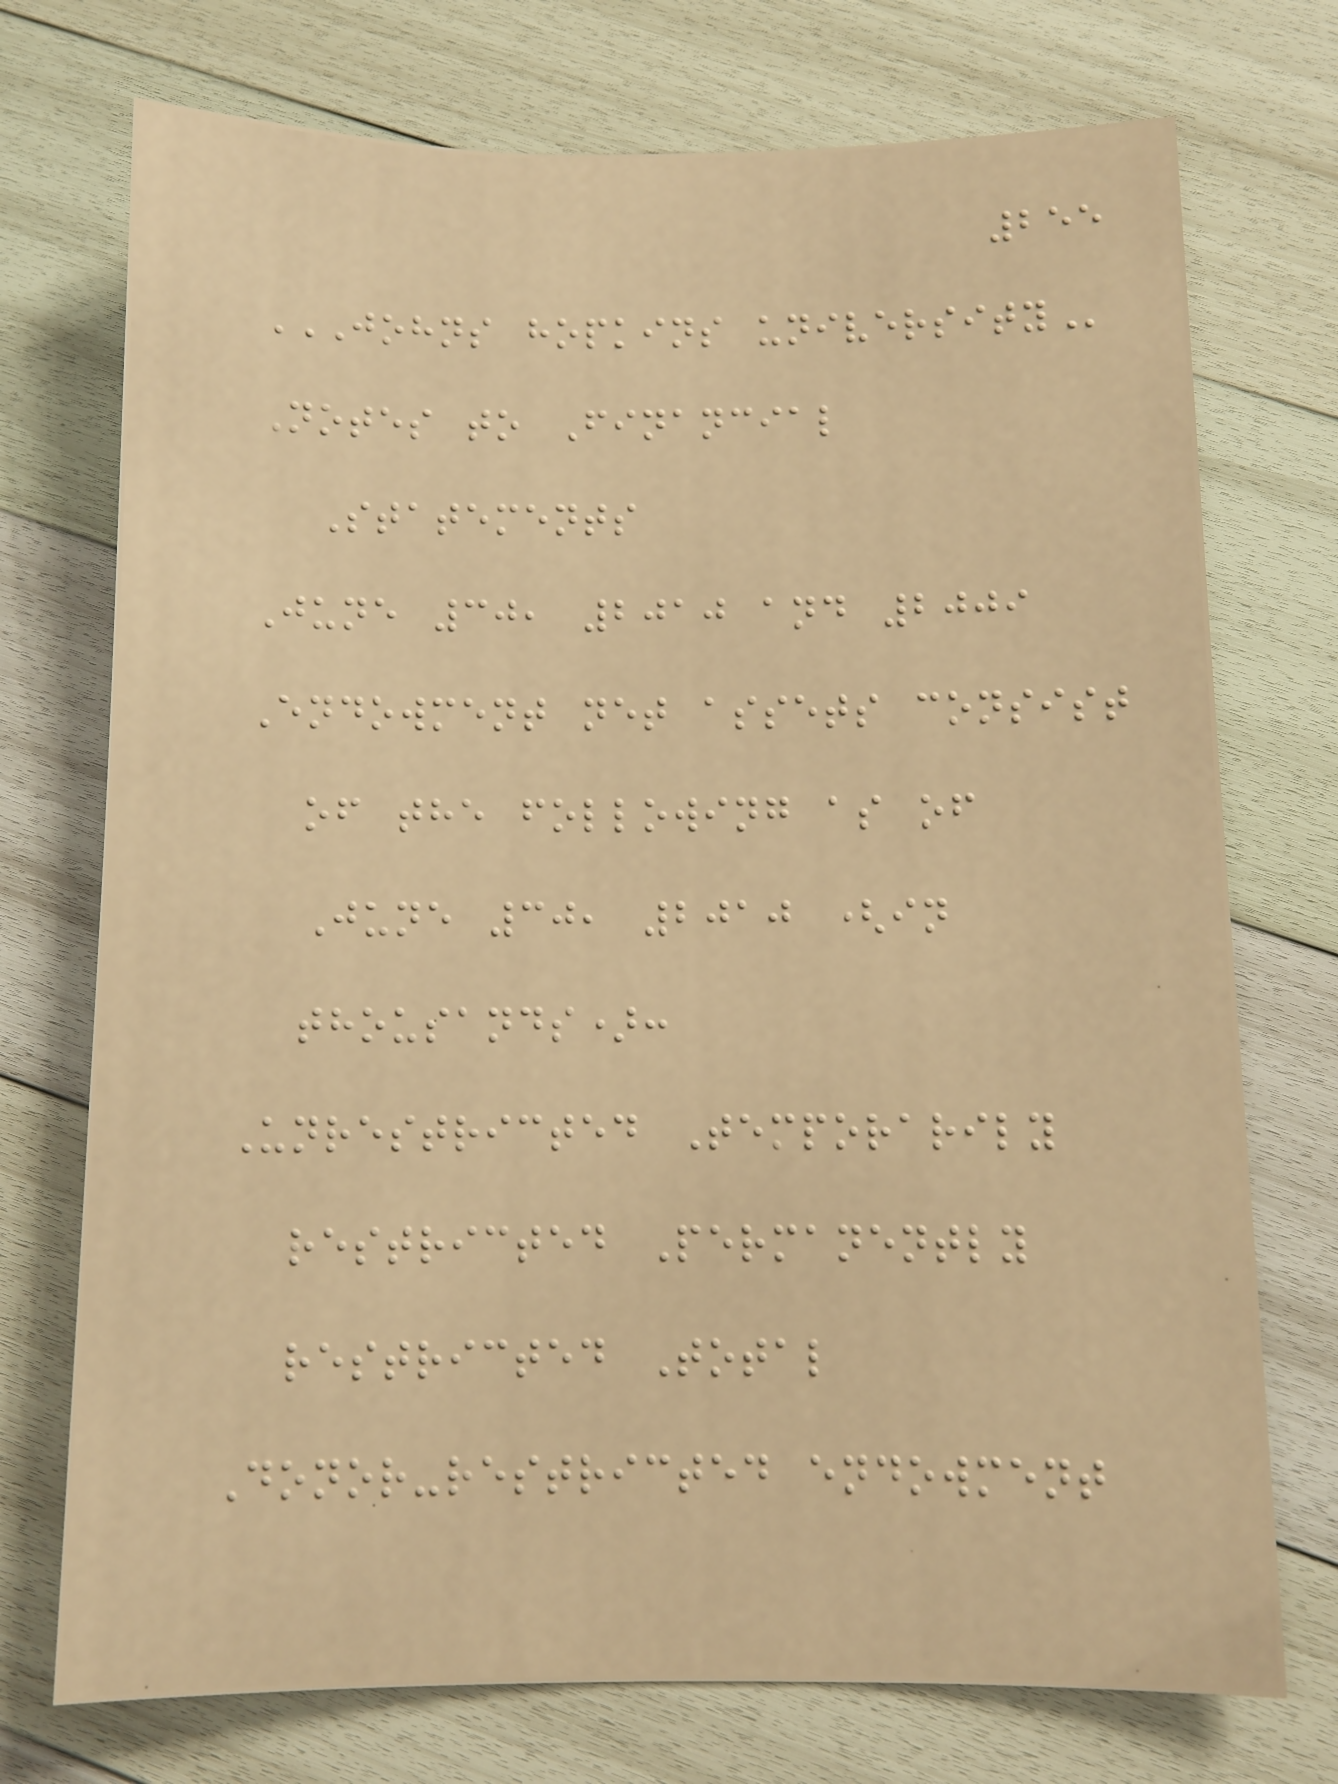255
JOHNS HOPKINS UNIVERSITY
Notes to Financial
Statements
June 30, 2010 and 2009
Endowment net assets consist
of the following as of
June 30, 2010 (in
thousands):
Unrestricted Temporarily
restricted Permanently
restricted Total
Donor-restricted endowment
